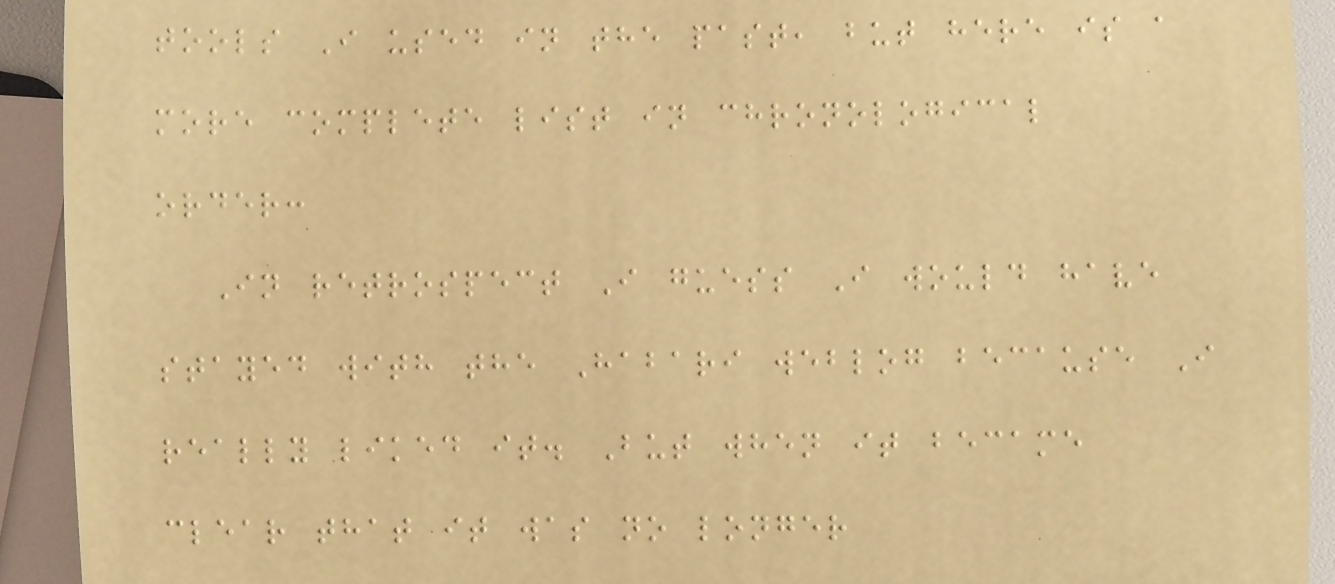tools I used in the past, but here is a
more complete list in chronological
order:
In retrospect I guess I would have
stayed with the Habari weblog because I
really liked it. But when it became
clear that it was no longer
